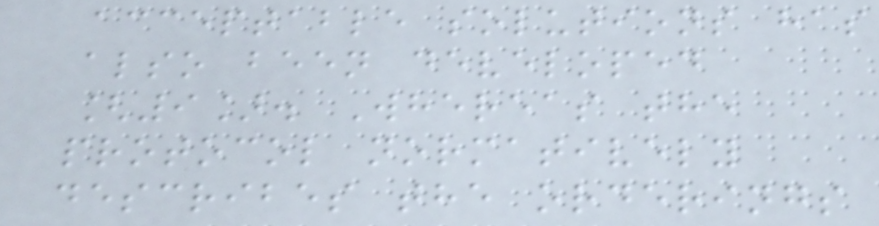acceptable solutions has
also been developed
[9]. Whereas the
protocol normatively
describes the orderings
